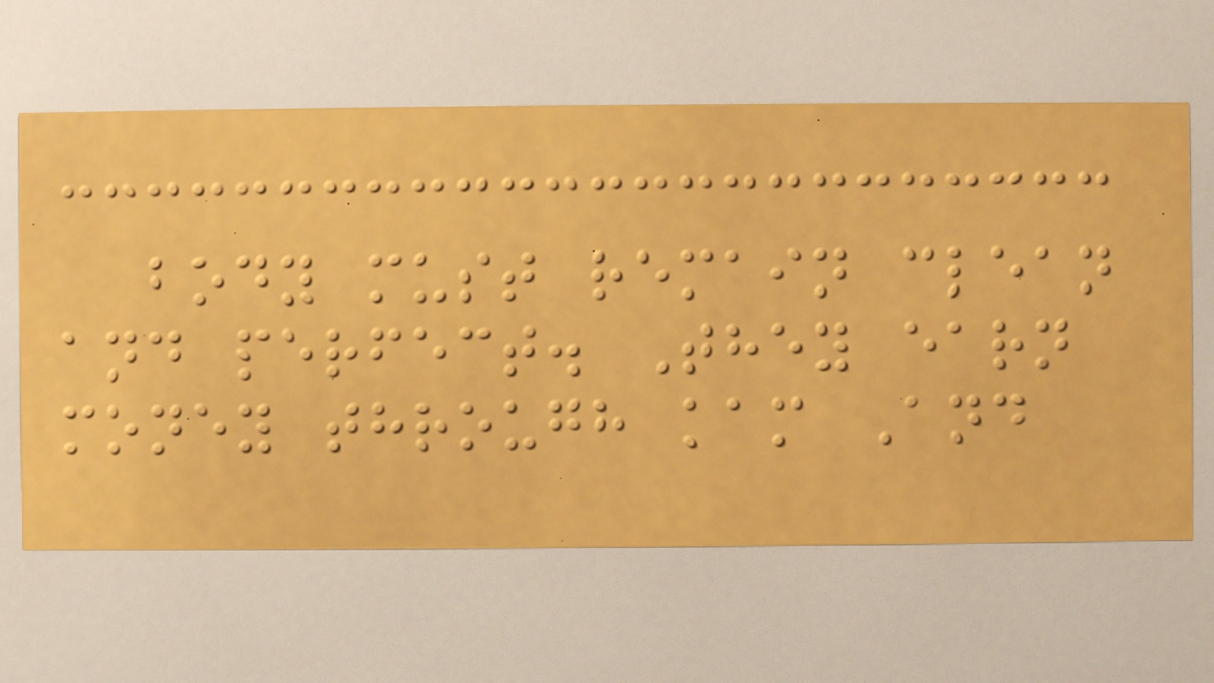body must remain clean
and perfect. They earn
money through kam And
